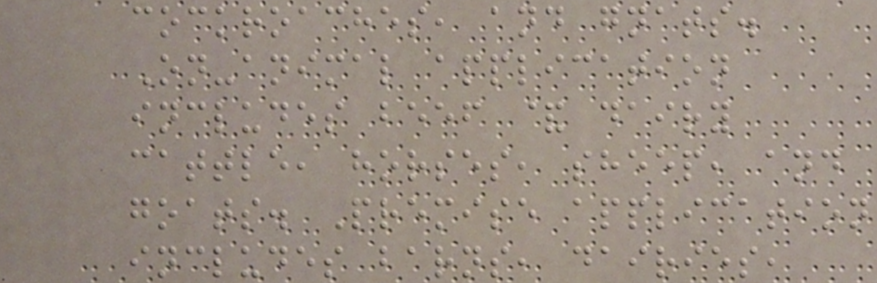cockroaches, and gnats.
On-animal application
includes beef & dairy
cattle, horses, sheep, and
goats. Premise application
includes barns, dairies,
